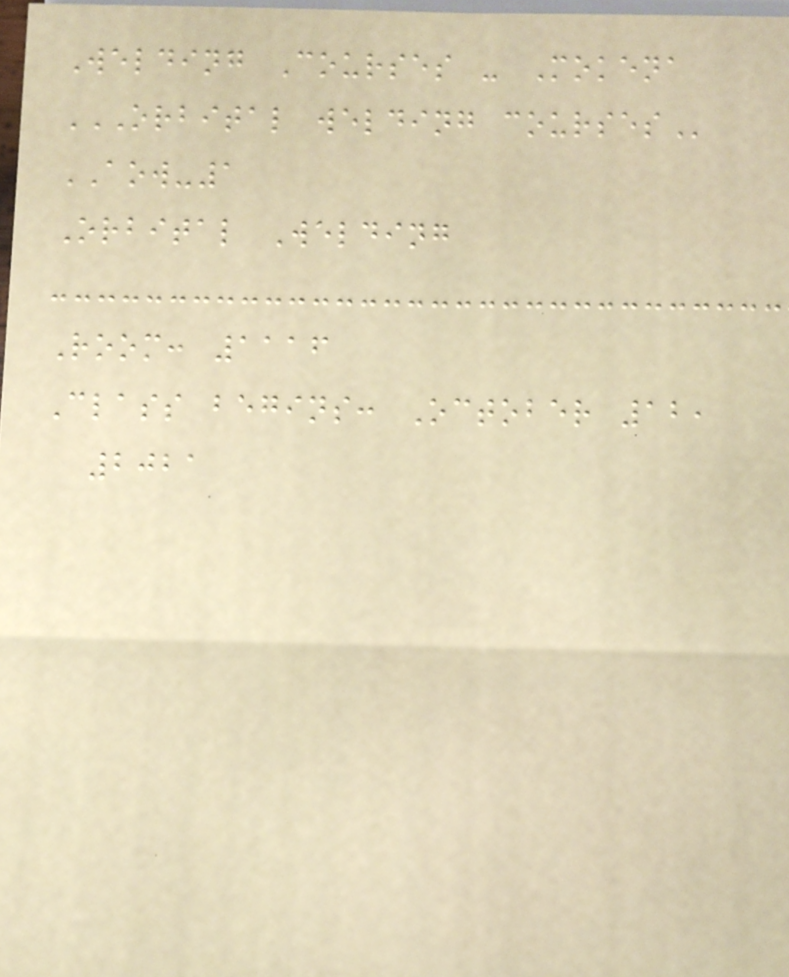Welding Courses - Mokena
ORBITAL WELDING COURSES
AOW-1
Orbital Welding
Room: 1116
Class begins: October 12,
2021
